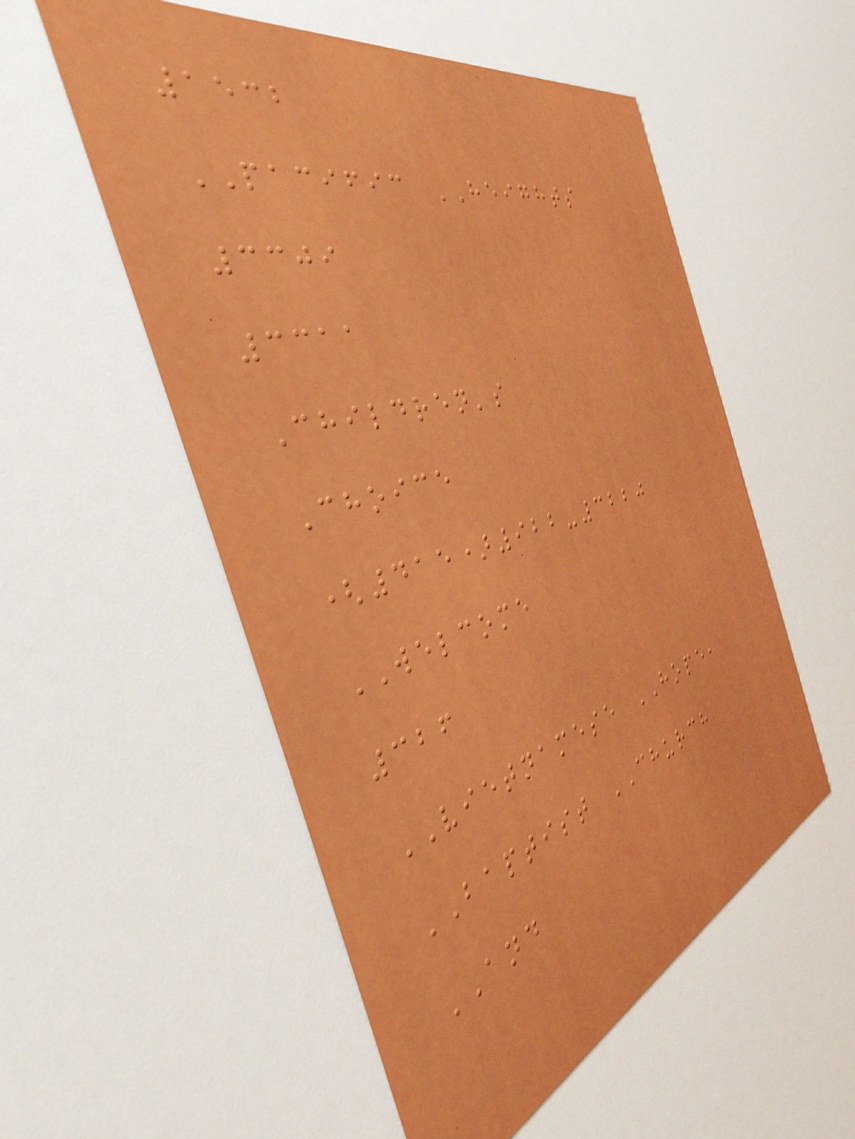1532
PACIFIC HEIGHTS
3309
3311
Children's
Choice
(415)922-3220
WELCOME
326
VIETNAMESE HOPE,
BAPTIST CHURCH
AND
